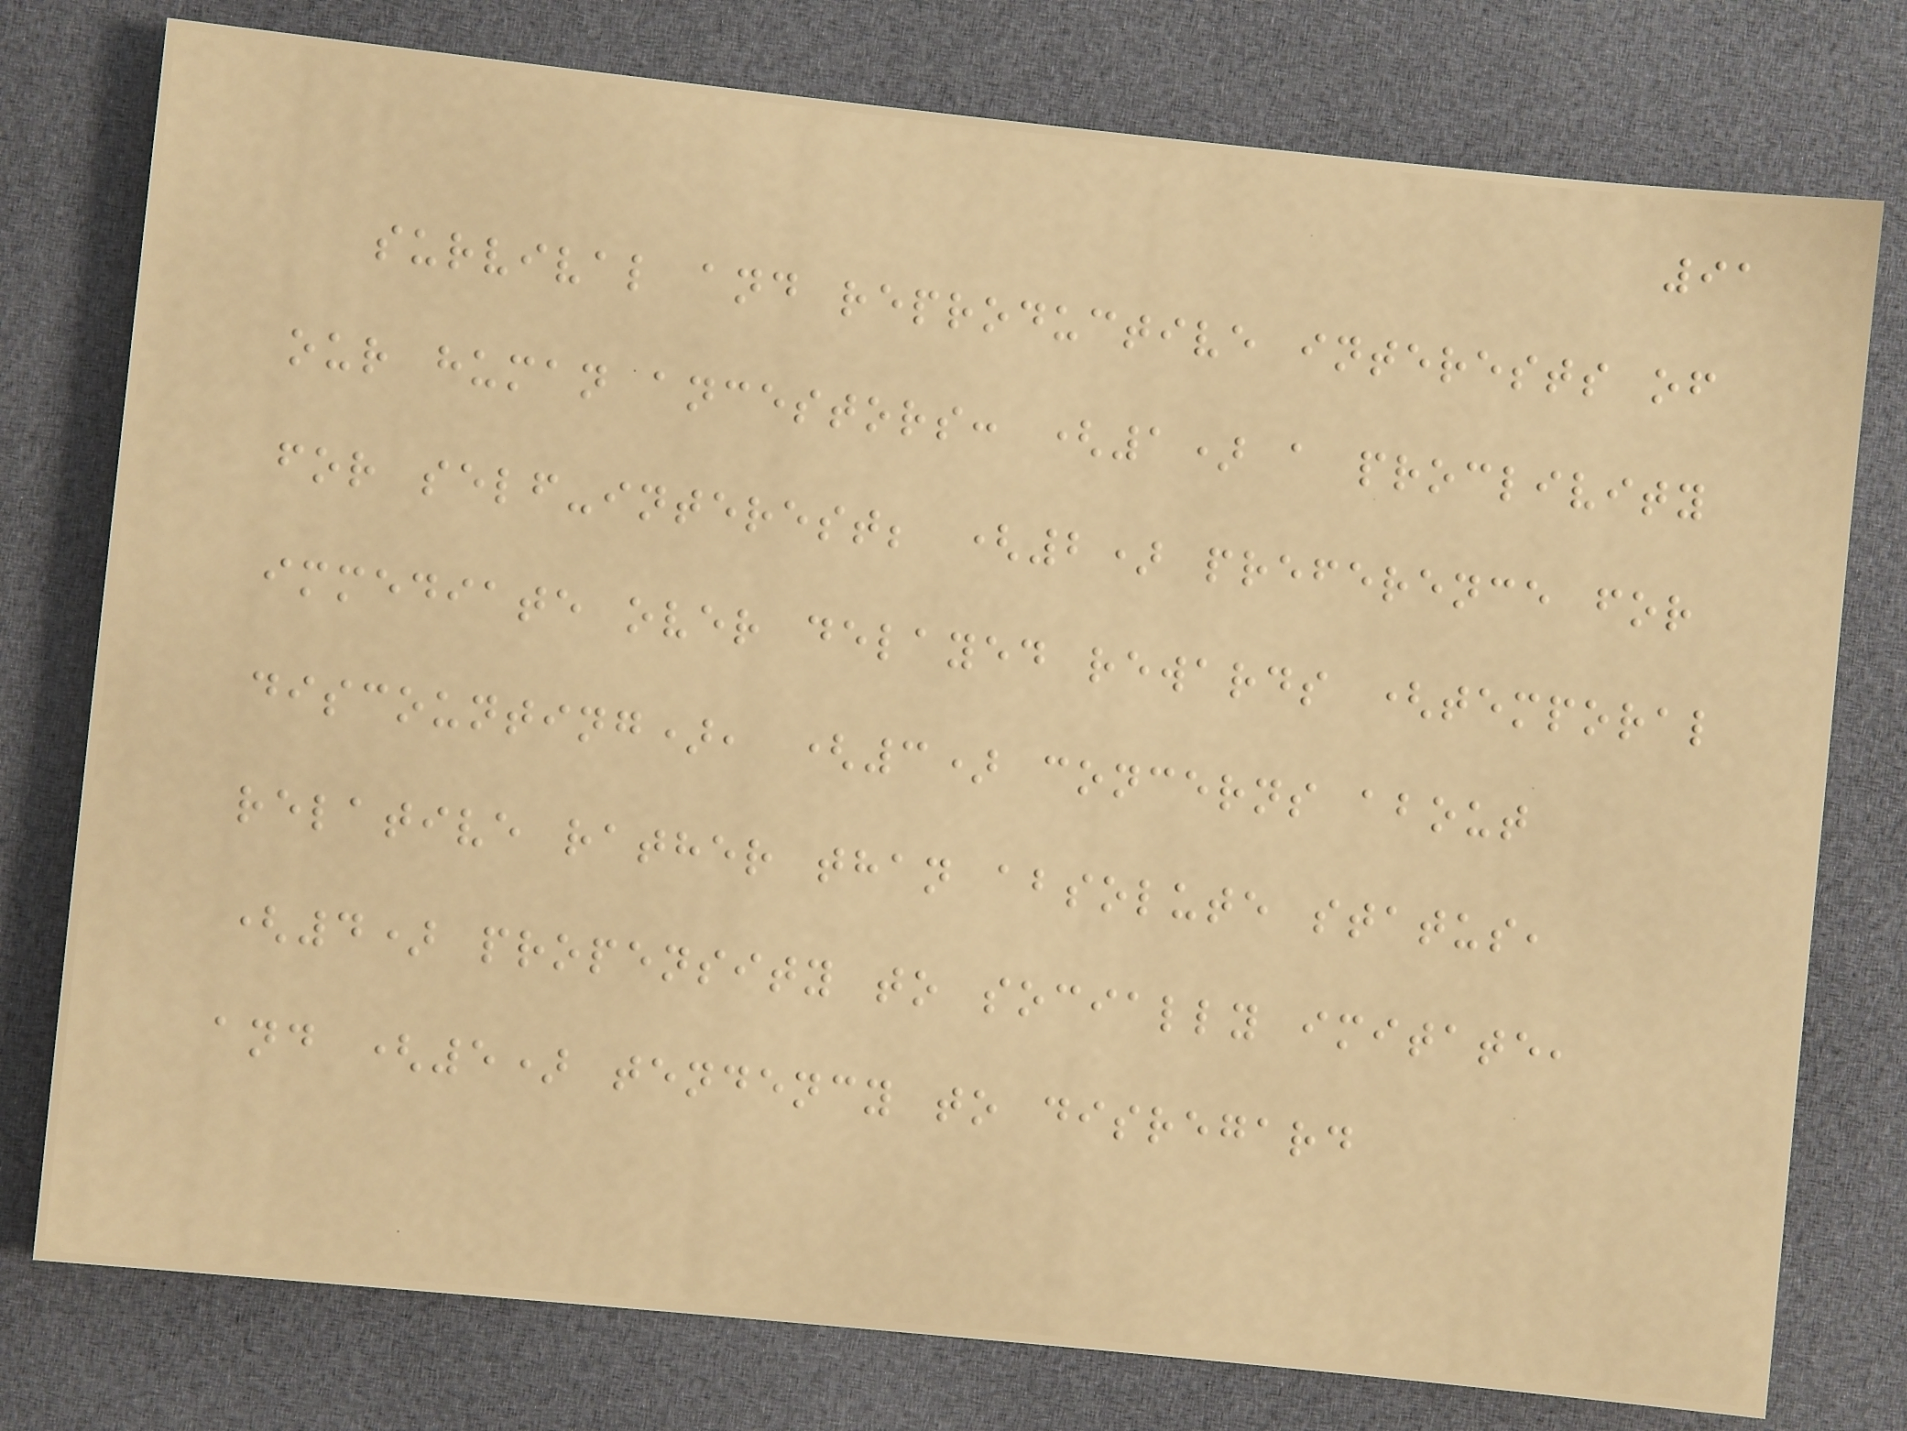91
survival and reproductive interests of
our human ancestors: (1) a proclivity
for self-interest; (2) preference for
immediate over delayed rewards (temporal
discounting), (3) concerns about
relative rather than absolute status,
(4) propensity to socially imitate,
and (5) tendency to disregard
